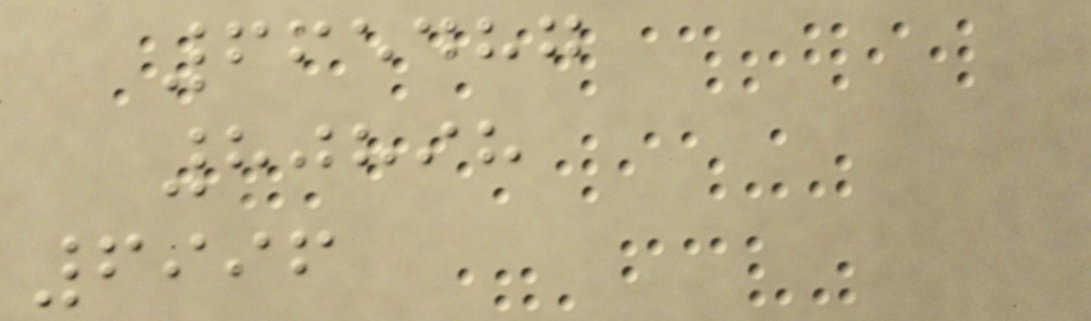665487
80898
6996
